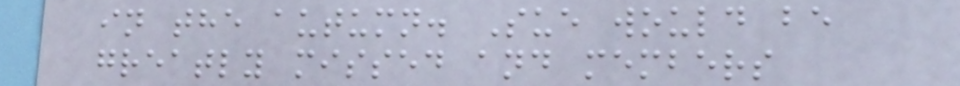in the autumn. Sue would be
greatly missed and members
